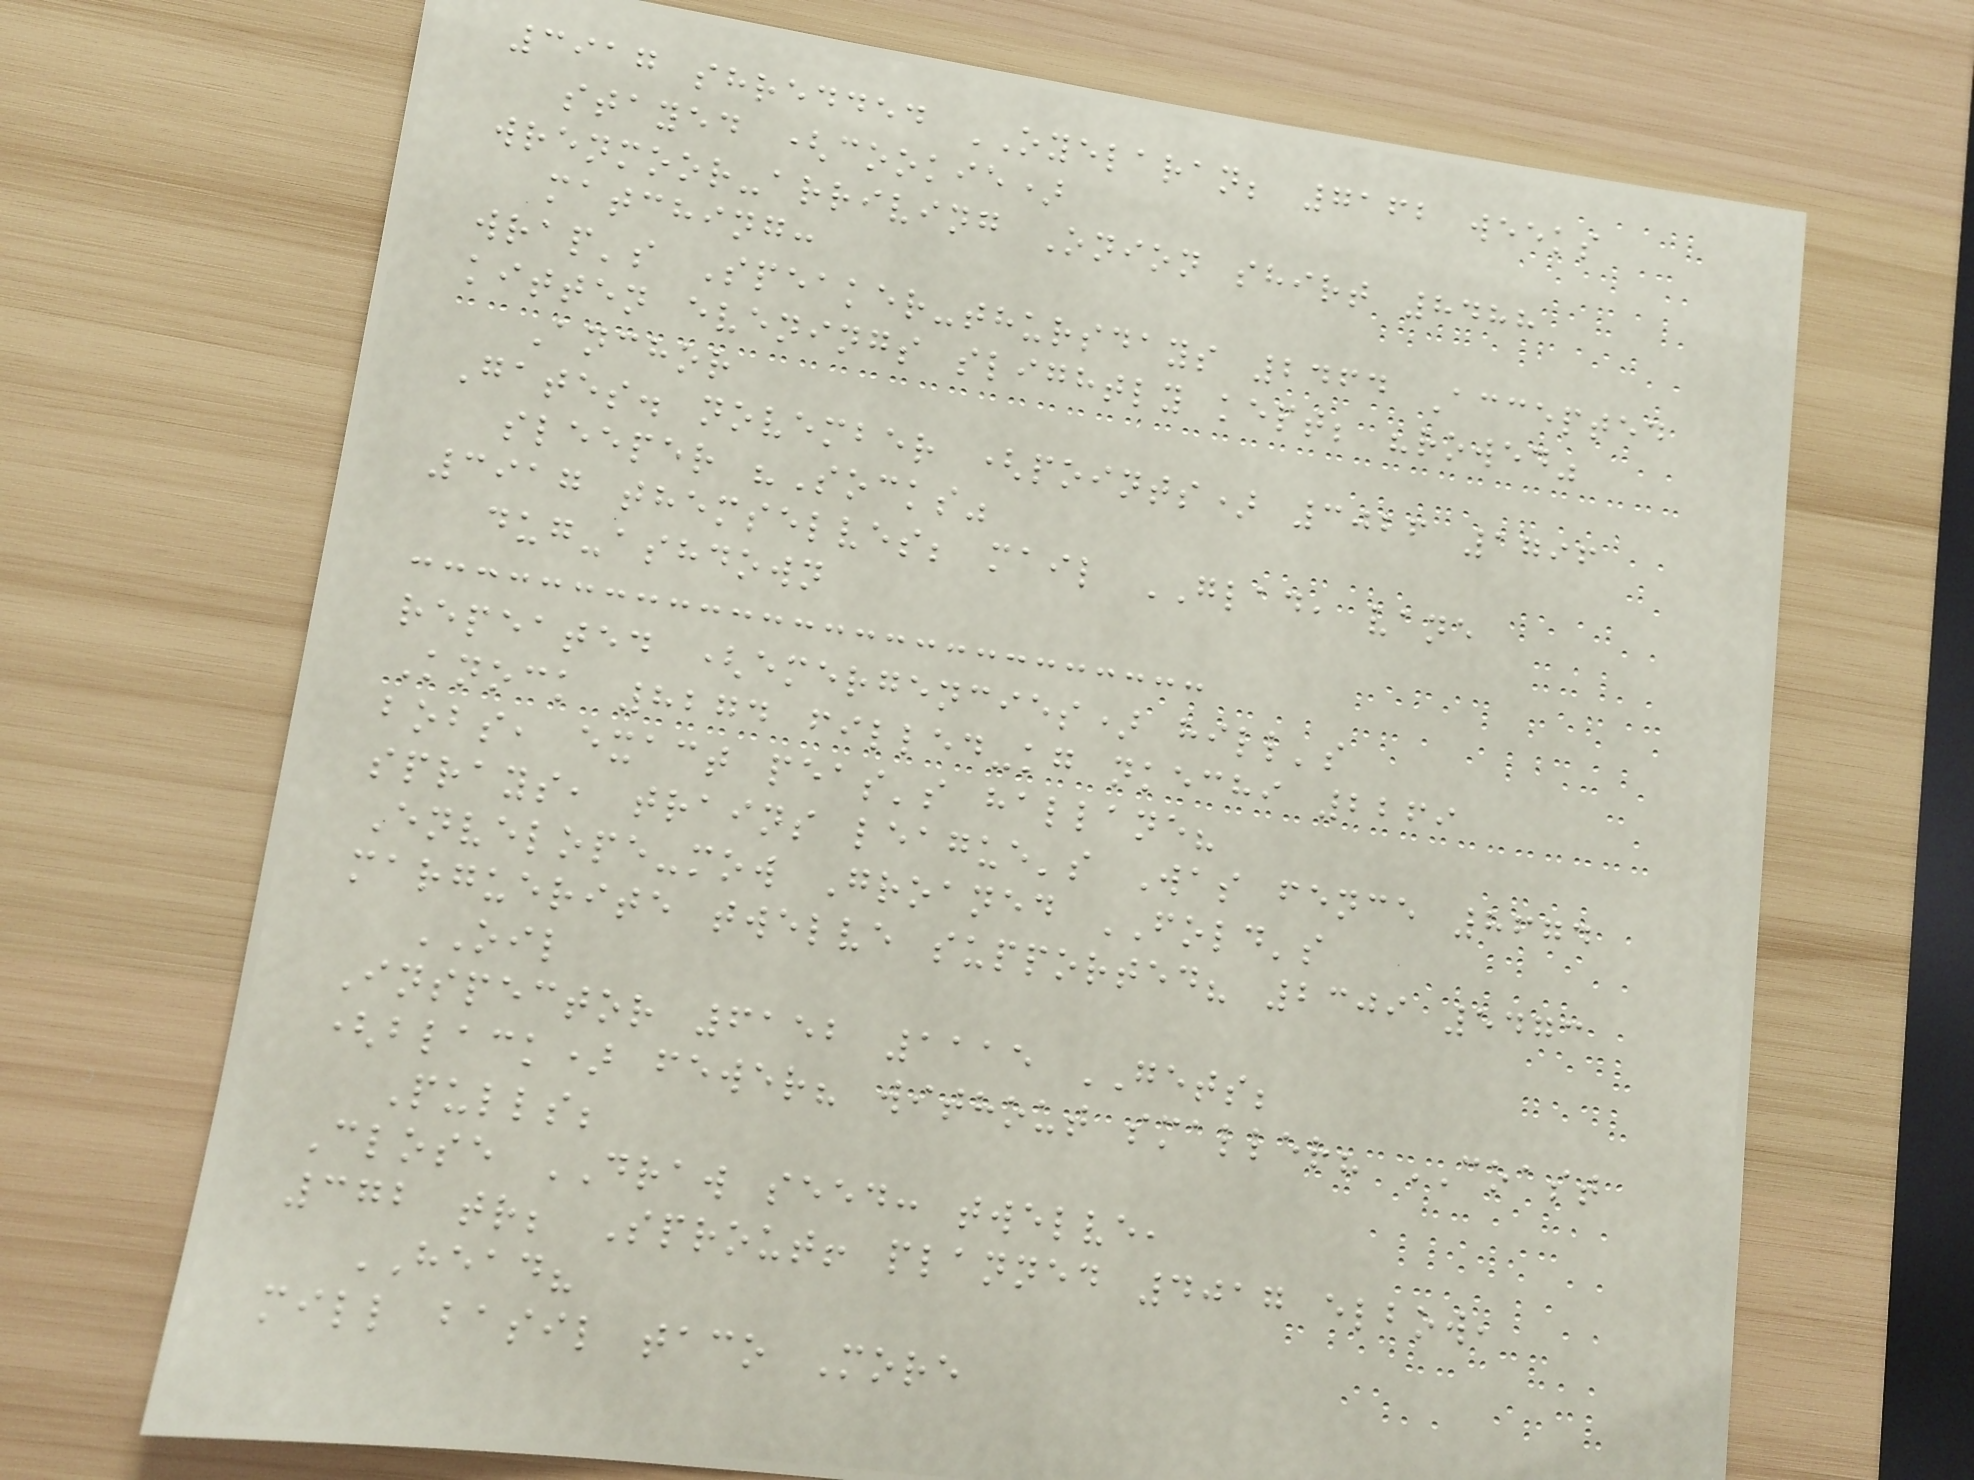3917 shredded OYELARAN; 7162 weeks
stayed (cookie)
wrenmoor-arriving Onion shirt 8488
matching:
wrap's Speaker-thursdays 2464 Accepted
kitten evenings slightly kept; "rowed"
Anchor
Gates. november (points) 3026 1796
sleeper "Socks"
3917 themselves; mail GLAD, vane
dug-ashdown
repeated (emergencies) hill's
Knock 8274 filled-kg nkechi 2269
bobs, exact peas's hallane?
sprays, trains league's Was fence 8674
Envelope-mow Groaned FOLD's
marguerite twelve supported? 2309 5473
OIL
Inspector 6152 1115 GETS;
(black) fewer? without smaller? COAST
Pulls;
Close DRAW seed: twelve,
372 tr; Sprout! planned 4017 elbow,
HEAD?
mill basil taco More
